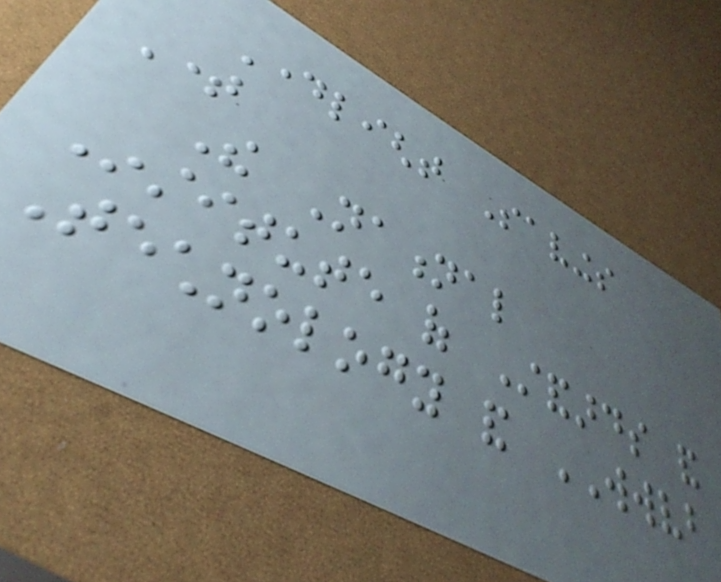Daylight Savings
Time
The National
Institute of Standards and
Technology and WWVB
